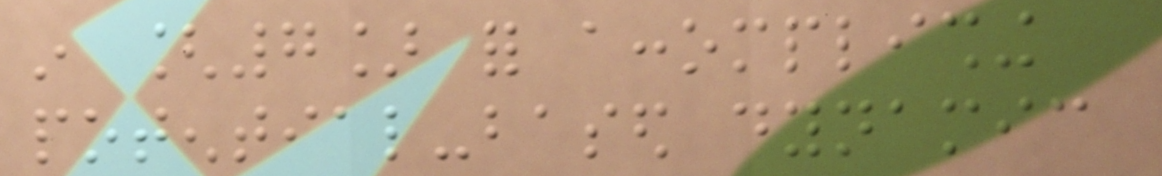in [7] for accomplishing
potential-based dynamic
